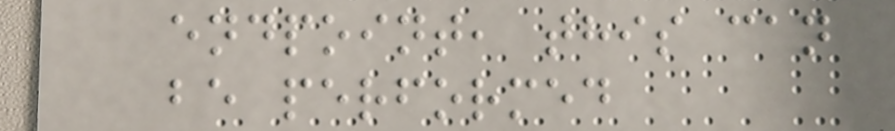endpoint, this can
be performed
